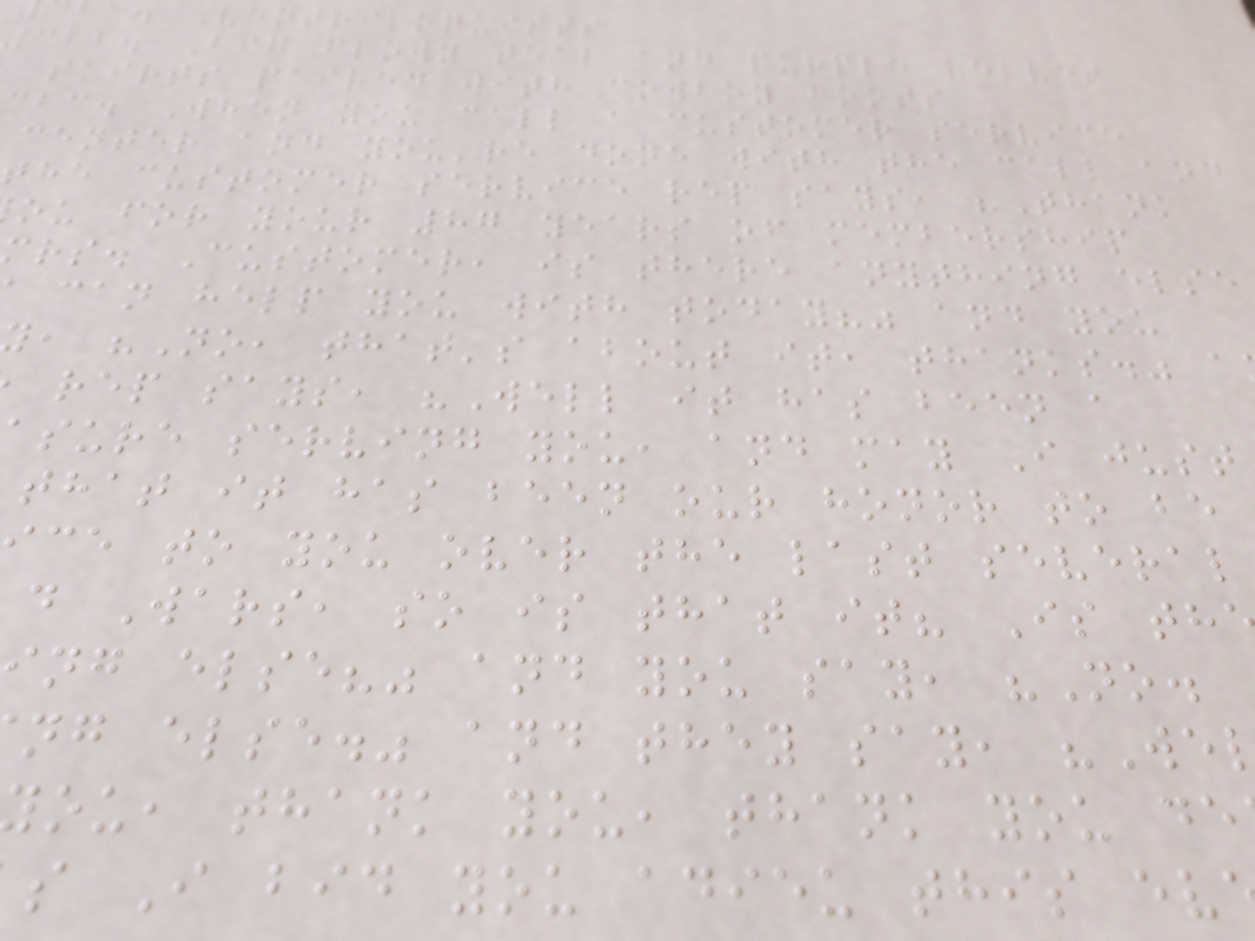. Ventriloquists
cbb. Big flowy teal and purple velvet
skirts paired with cowboy boots
bc. When you call a customer service
center and you're done with the call and
he customer service rep says, "Thank
ou for your 87 years of membership
rs. Customer, is there anything else
can help you with today?" and you
, "No, that's about it, thanks." a
rep says, "Well it has been a
sure serving you, and may I just
that it has been our honor to be
ce to you over the last several
d Wars, so is that it? Is th
ng else?" and you say, "No.
ng else." and they say, "We
ou, thank you, thank you de
s I bid you adieu this ev
